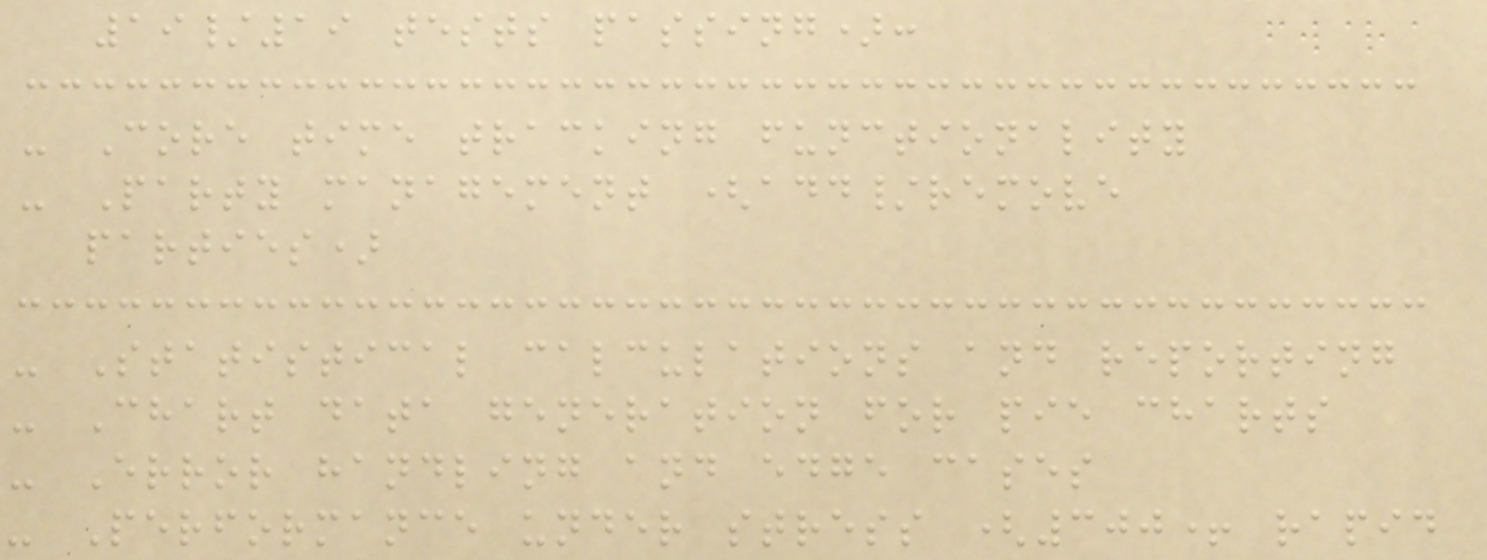19/19 tests passing):
- Core time tracking functionality
- Party management (add/remove
parties)
- Statistical calculations and reporting
- Chart data generation for pie charts
- Error handling and edge cases
- Performance under stress (300+ rapid
